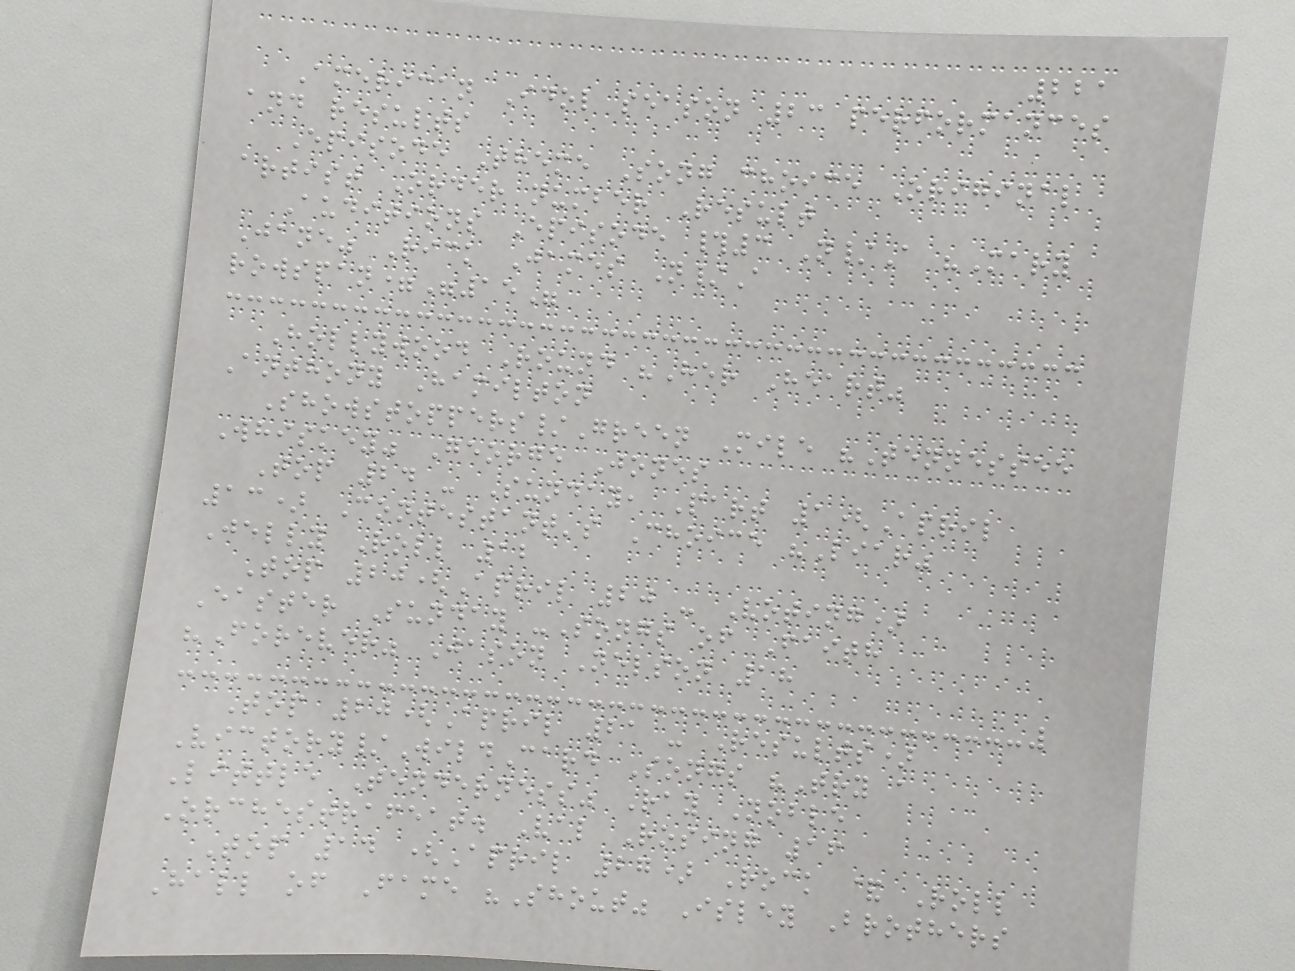221
American Idol season 23 performances
and results
Episode Theme Song choice Original
artist Order number Result
Auditions Episode #3 N/A "Mary
Jane" Rick James N/A
rowspan="15"
Hollywood Round "Her Heart"
Anthony Hamilton
Showstoppers/Green Mile "Tennessee
Whiskey" George Jones
Top 24 - Sunday, Part 1(April
13) Contestant's Choice "Liar"
Jelly Roll 12
Top 20(April 20 - Voting)
Easter Sunday -Songs of Faith
"Forever" Jason Nelson 18
Top 20(April 21 - Results)
Victory/WildCard Songs "Try a
Little Tenderness" Ray Noble
Orchestrafeat. Val Rosing 16
Top 14 (April 27) Rock & Roll
Hall of Fame "Shout" Isley Brothers
